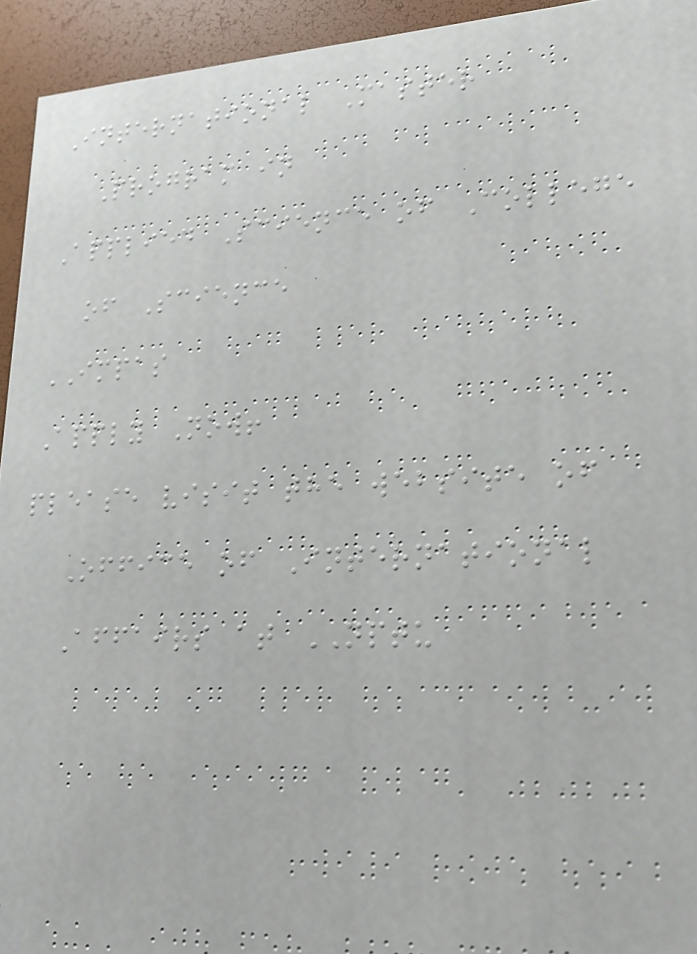International Master
Program in
Applied Science of College
of Science
IMPAS
Apply Now!
please visit the website of
Office of International
Affairs at NPTU
